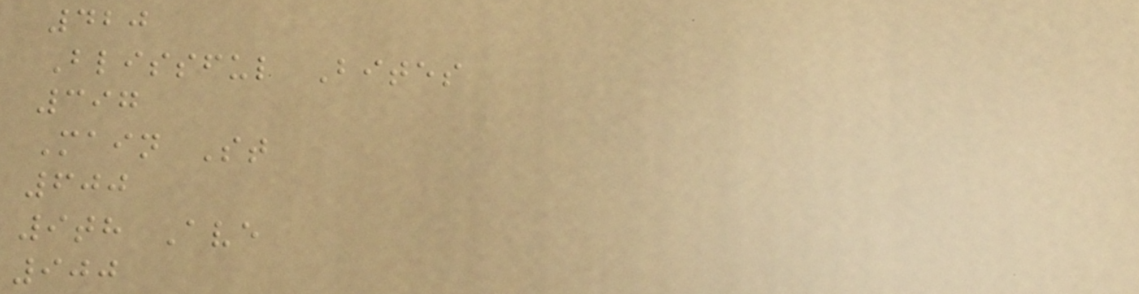420
Blissful Bites
397
Main St
600
9th Ave
900
